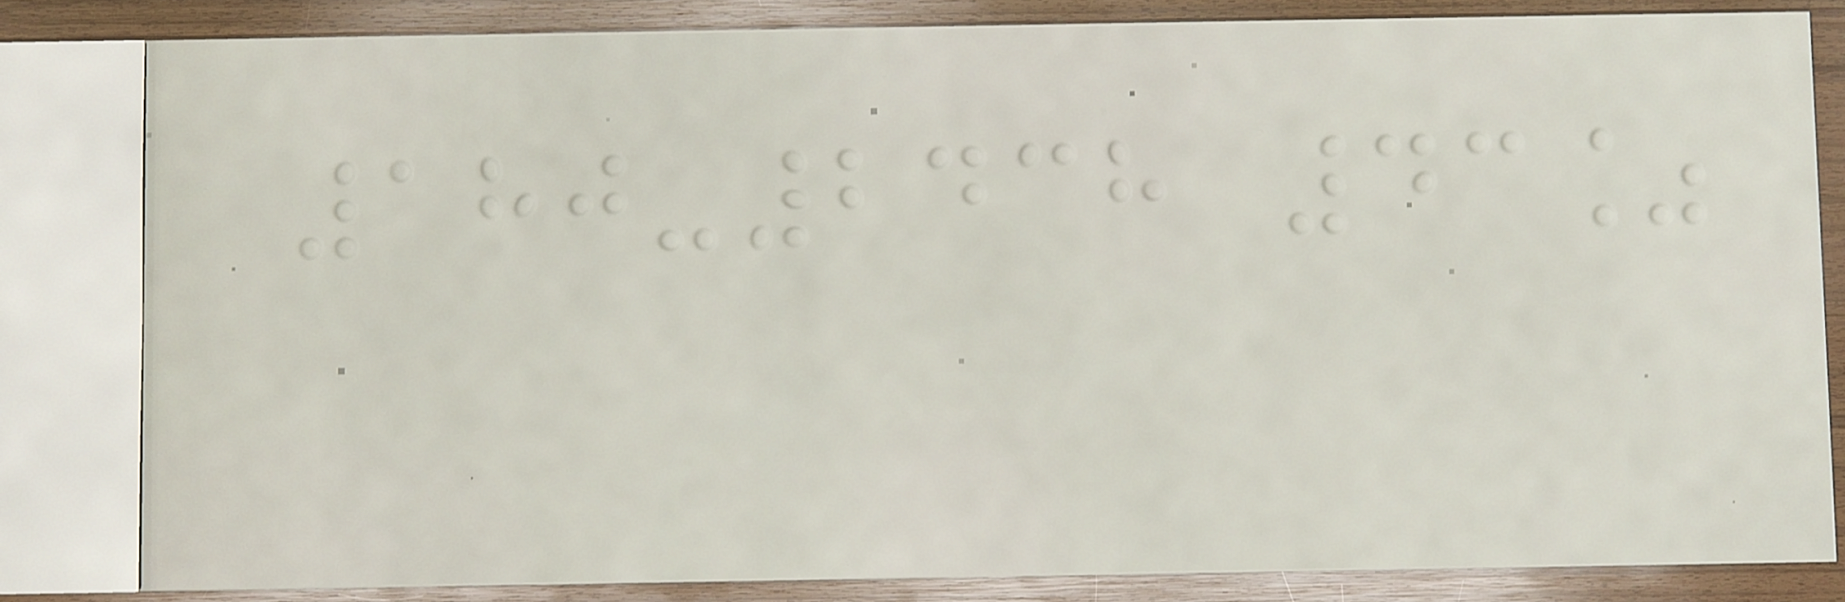180-2438 43%
